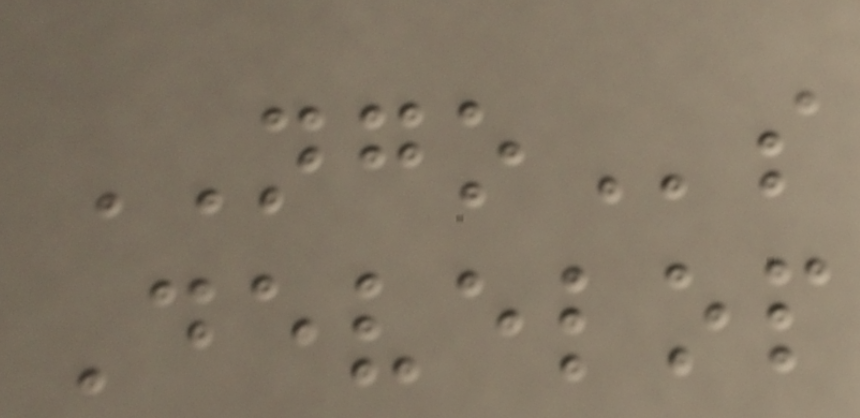NGOs
Develop
